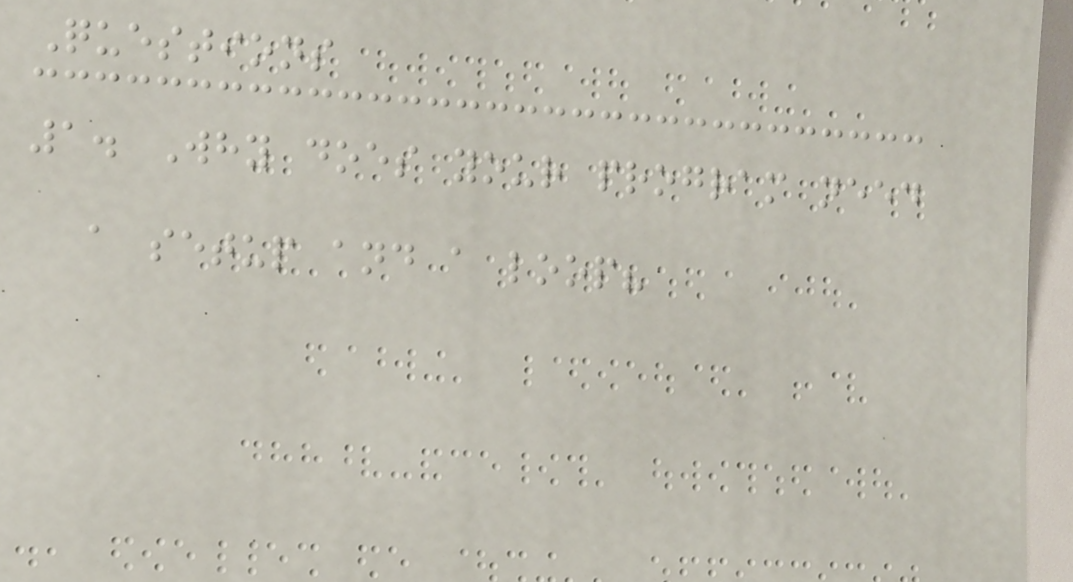Questions
1. Why does your program need
a setup and a loop?
